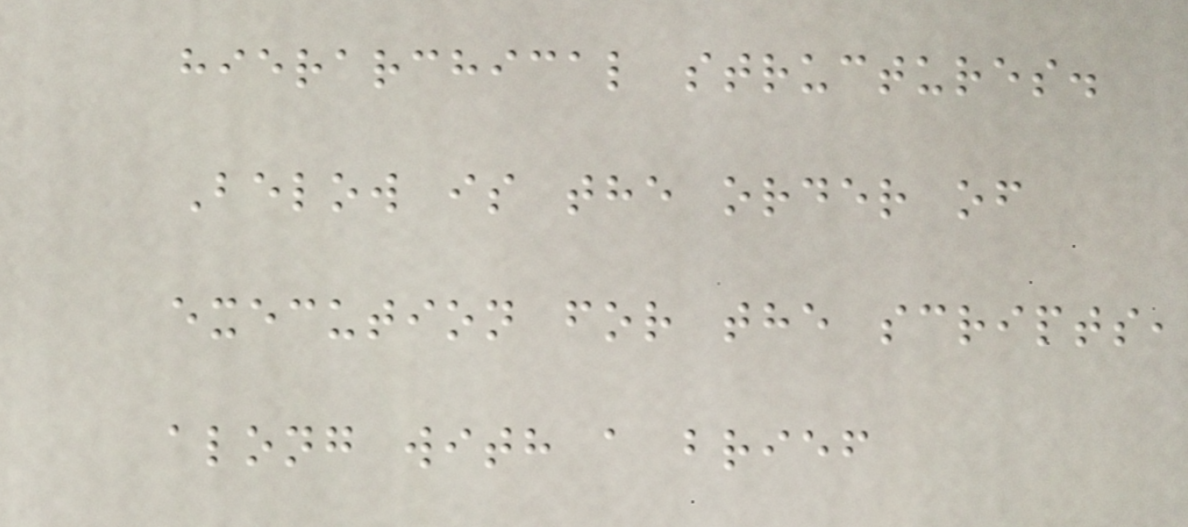hierarchical structures.
Below is the order of
execution for the scripts,
along with a brief
